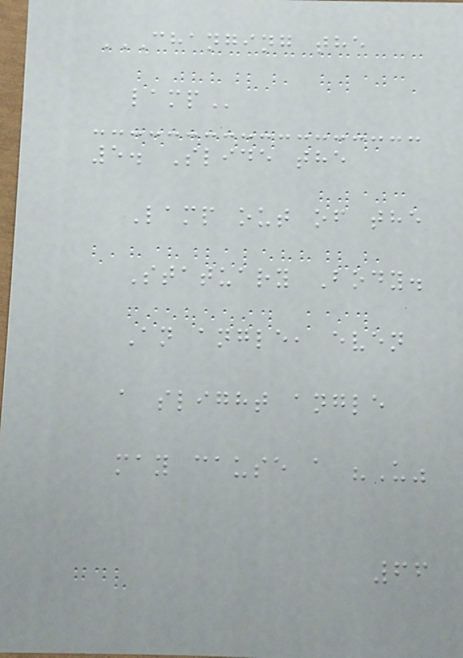CHANGING THE
LAMP
5. Slide the
Lamp out of the
Statuary Body.
An angle, even
a slight angle
may cause a "U"
66
